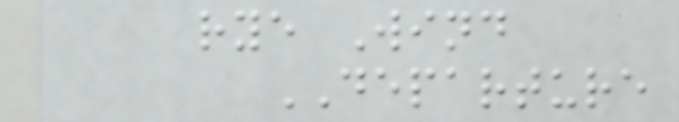rye Wind
DEPARTURE
